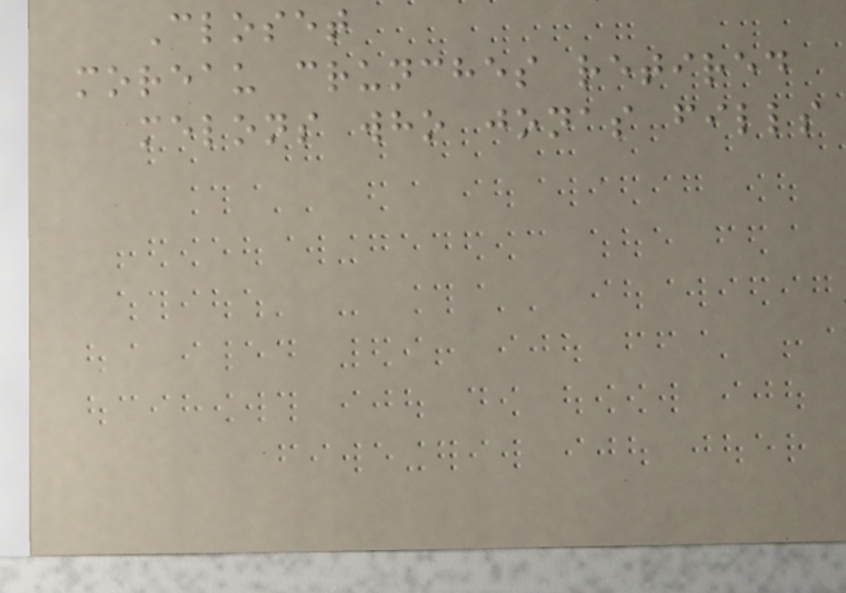Closet
moreau crunches retired
melons who jonas fills
